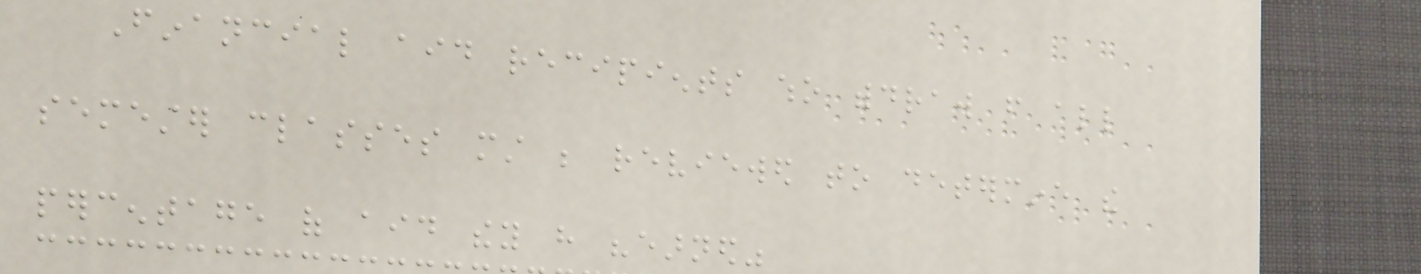Financial aid recipients who withdraw from all
semester classes must be reviewed to determine the
percentage of aid they have "earned"
